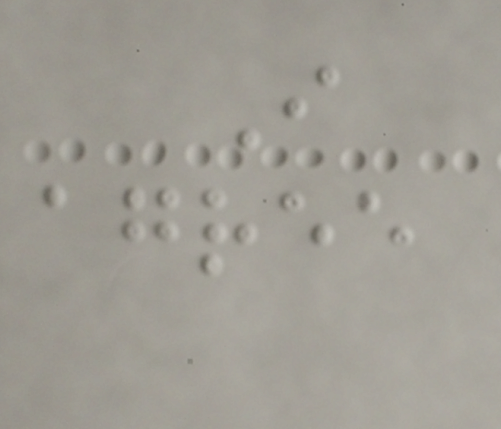I
agree
